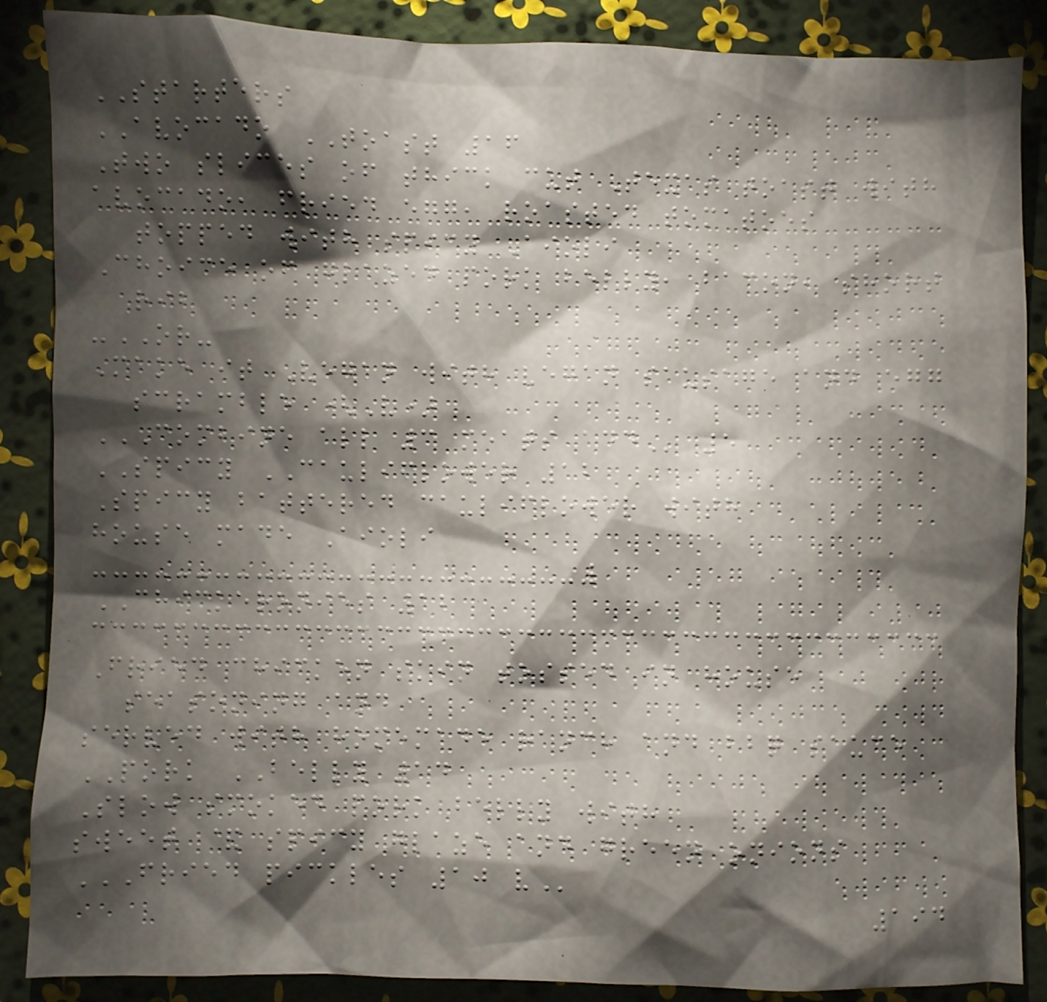STARTERS
AVOCADO TOAST 16
Two slices of thick cut Texas toast with
avocado, fried egg, roasted tomatoes
topped with spicy Aioli
Choice of glazed pork belly, bacon, short
rib
-OR-
Make it Vegan with vegan sausage and egg
scramble (V)
COMBINE ALL 3 MEATS ADD 5
SPICY CAULIFLOWER 12
Spicy battered cauliflower with
house made Aioli
CHICKERONIES 12
Fried chicken skin tossed in house
seasoning and
served with homemade ranch and bbq sauce
PORK BELLY 14
Slow smoked pork belly with
sweet & spicy glaze and green onions
FRIED PICKLES 10 V
194
